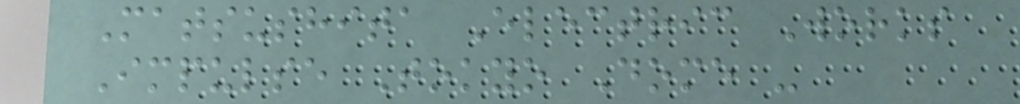Matsushita Electric Works
Impulse Tokyo Dome -
